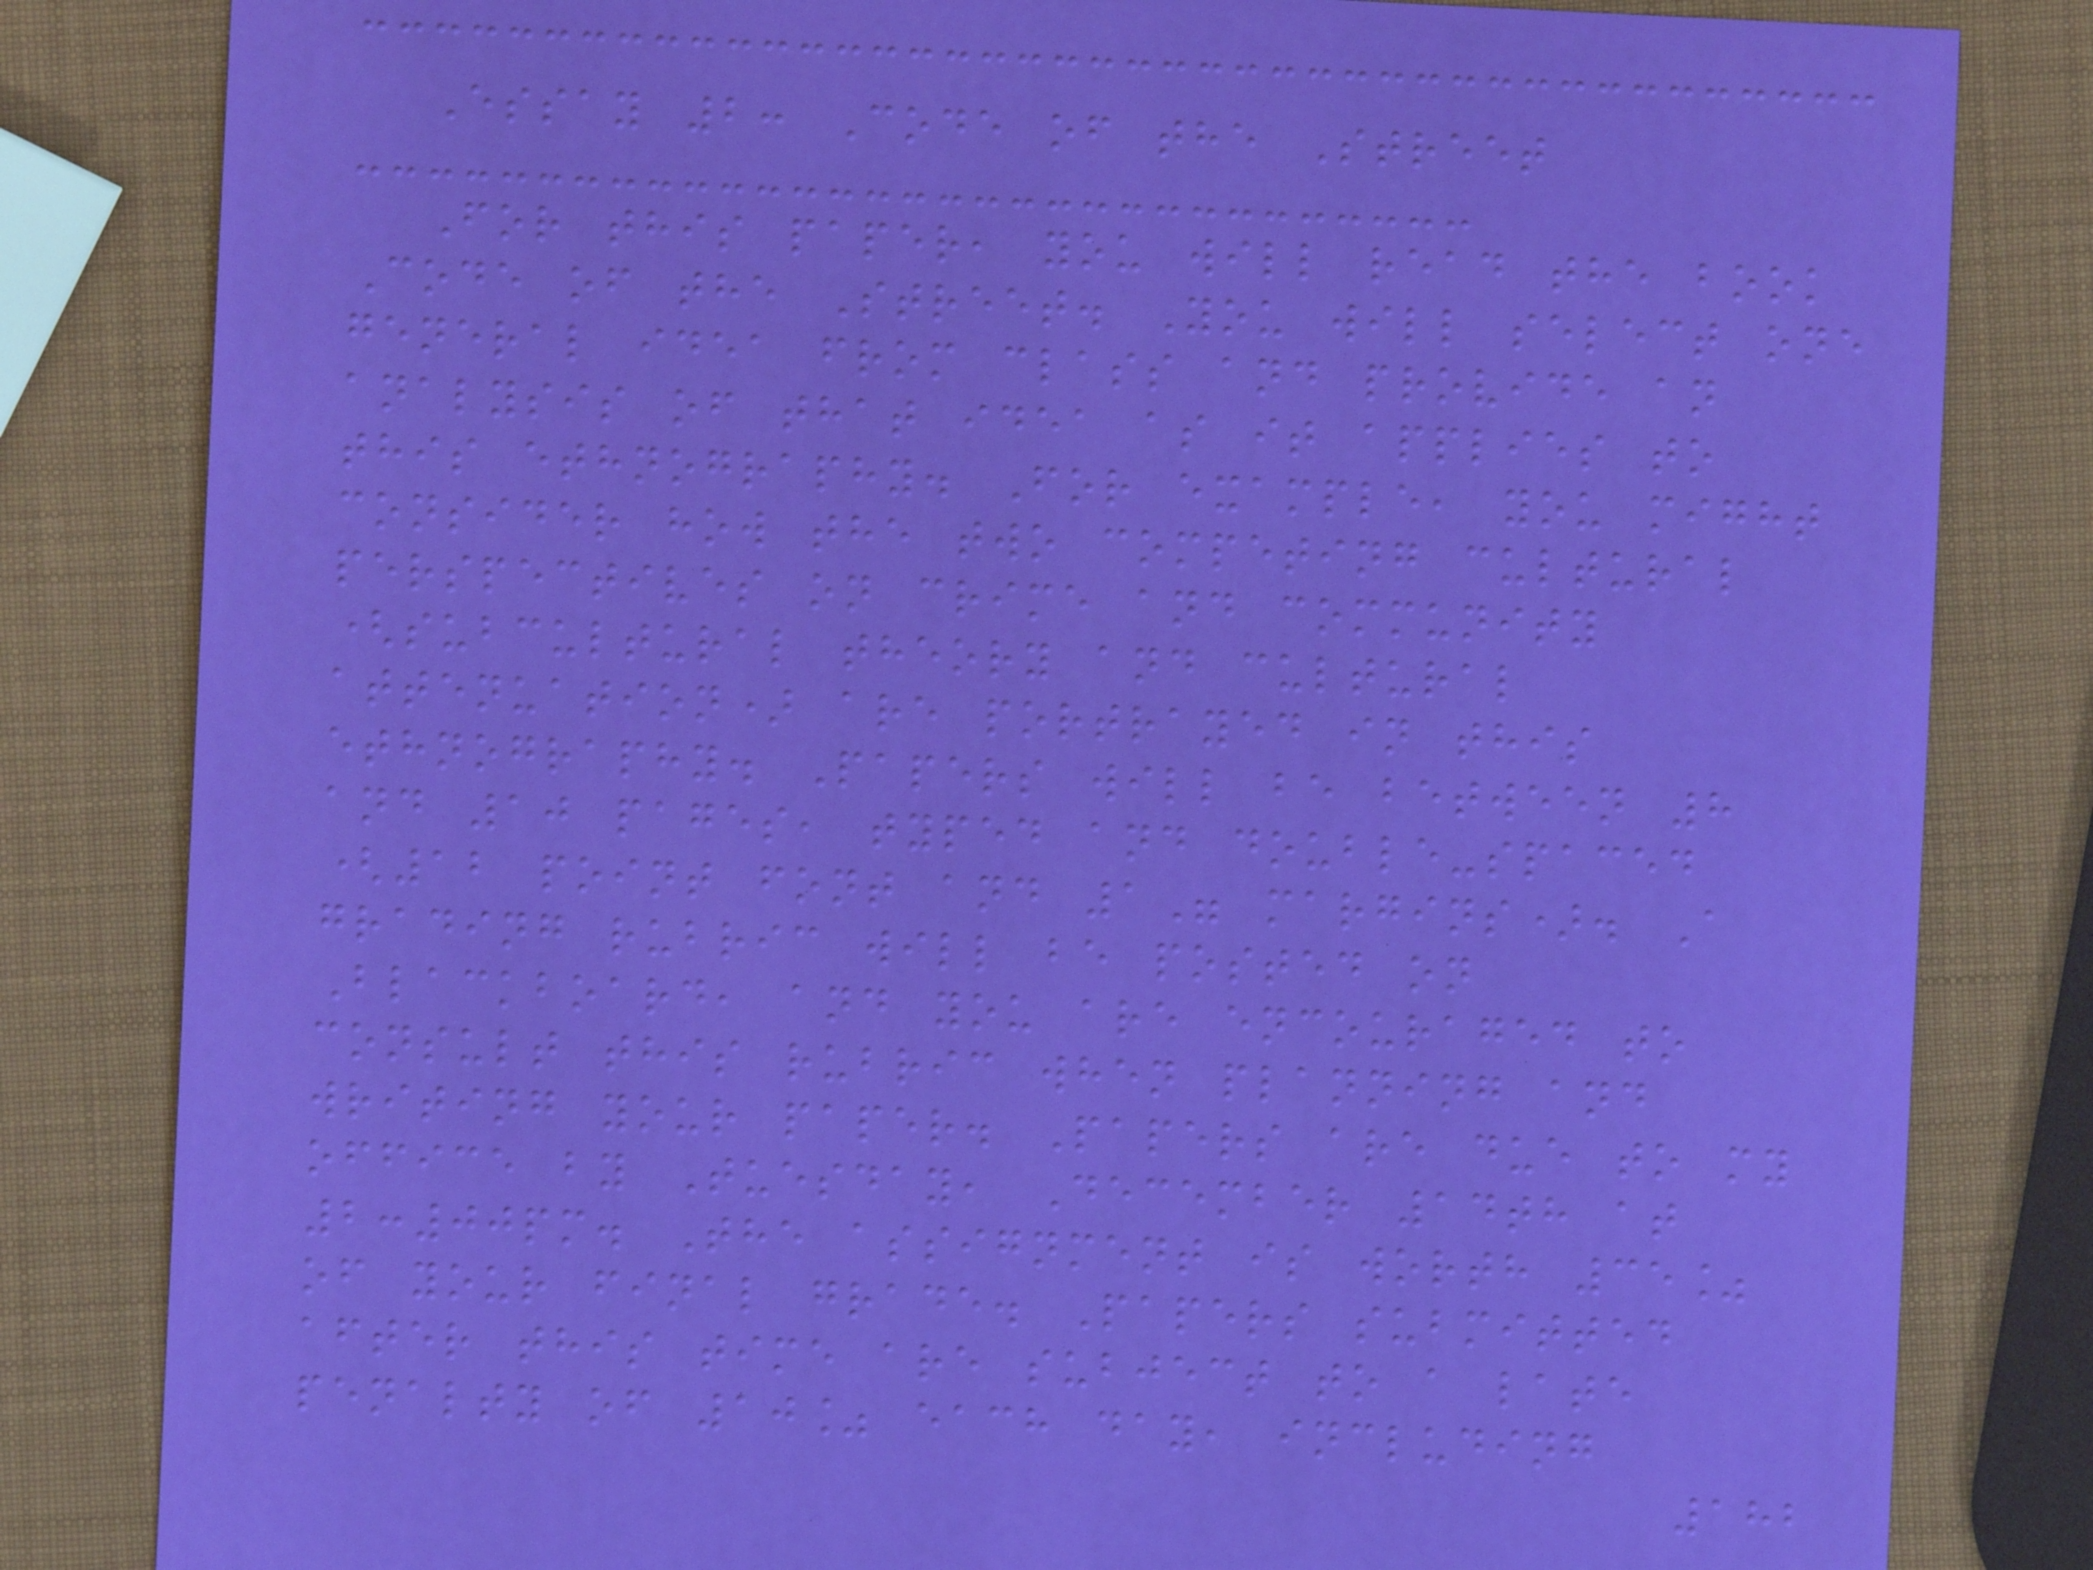Essay 2: Code of the Street
For this paper, you will read the book
Code of the Street. You will select one
general idea from class and provide an
analysis of that idea as it applies to
this ethnography. For example, you might
consider how the two competing cultural
perspectives on crime and community
(subcultural theory and cultural
attenuation) are portrayed in this
ethnography. Papers will be between 8
and 10 pages, typed and double-spaced
(12 point font and 1" margins). A
grading rubric will be posted on
Blackboard, and you are encouraged to
consult this rubric when planning and
writing your paper. Papers are due to my
office by Tuesday, December 14th at
2:00pm. The assignment is worth 35%
of your final grade. Papers submitted
after this time are subject to a late
penalty of 10% each day, including
182
